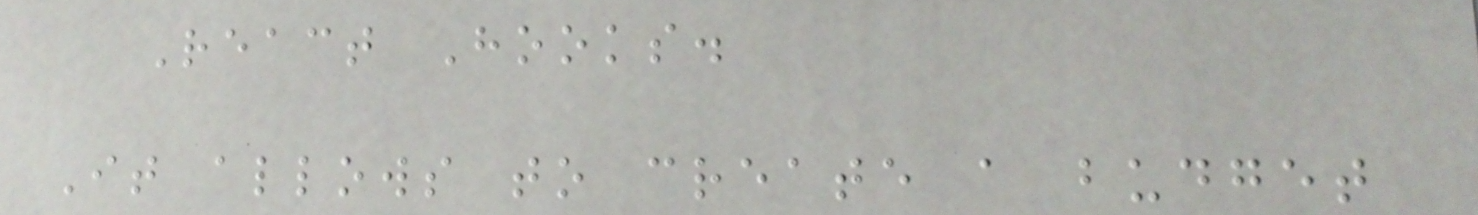React Hooks.
It allows to create a budget
